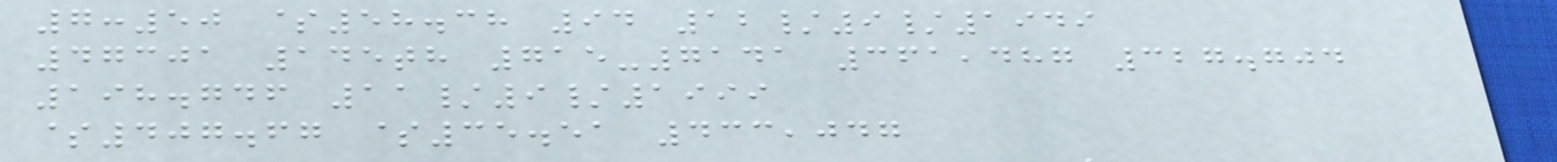7:50 $58.38 94 12/9/1949
47301 145th 715-7141 361,487 327.704
198.746 11/9/1999
$407.67 $35.51 433,047
